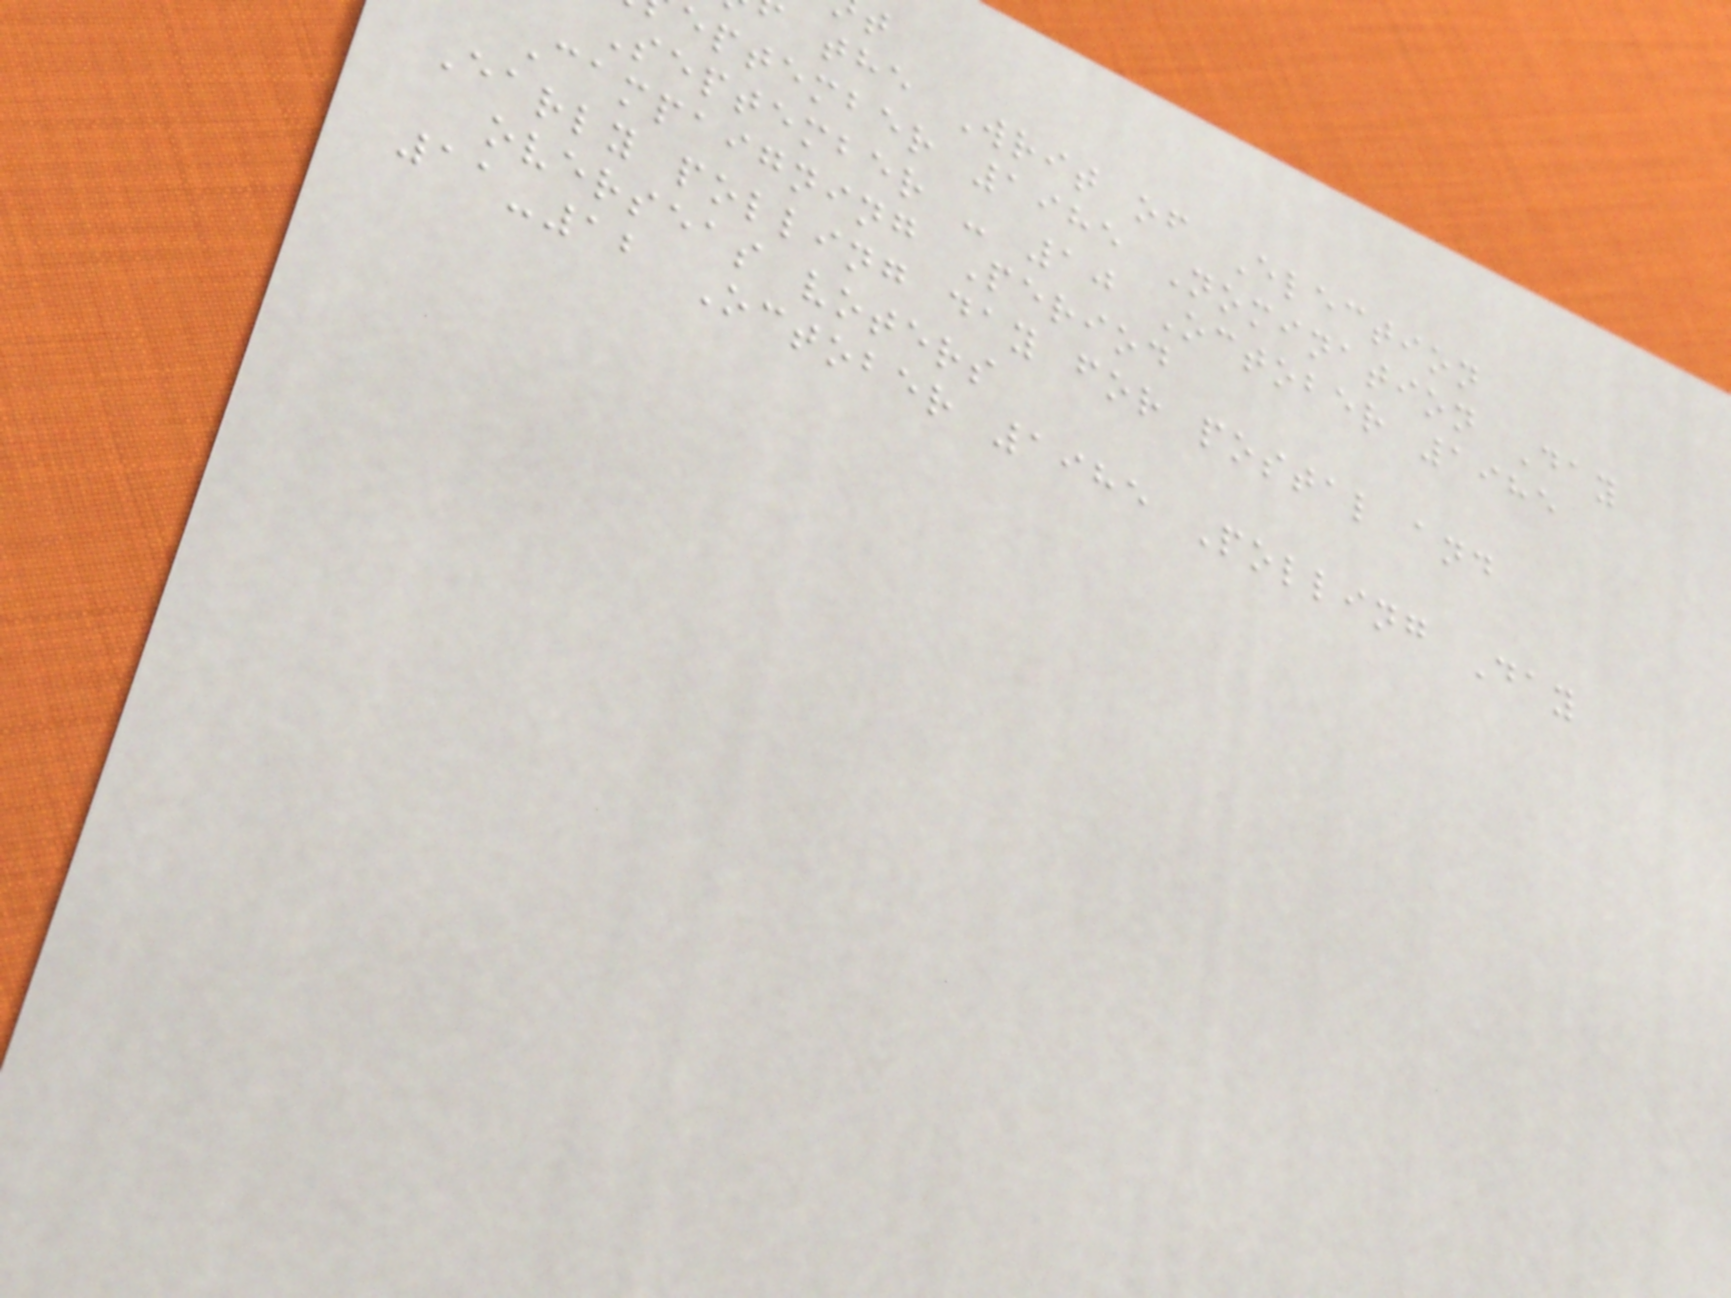the Writ of Election
eptember 1985 Nomination Day
September - 10 October 1985
Campaigning Period
Early polling day for postal and
overseas voters
11-12 October 1985 Polling Day
